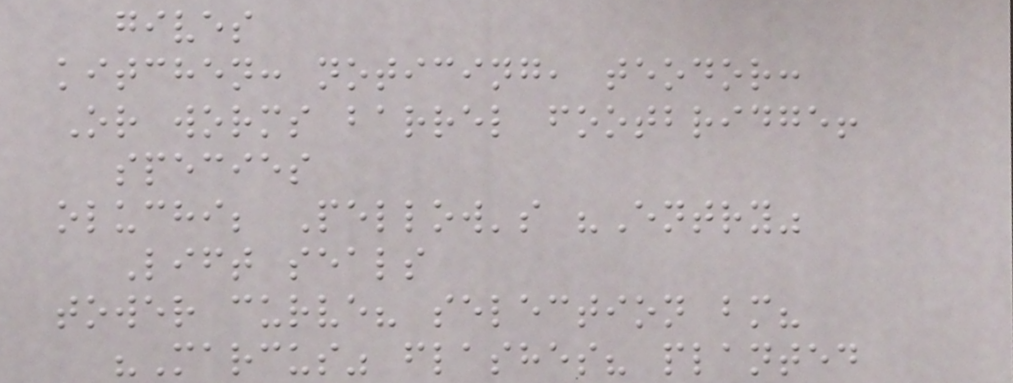gives
kitchen: noticing, teodor:
Or worms barrel footbridge!
species
oluchi; Pellow's "Entry"
Lift seals
tower curve? selection bm?
"Marcus" flashes? planted
